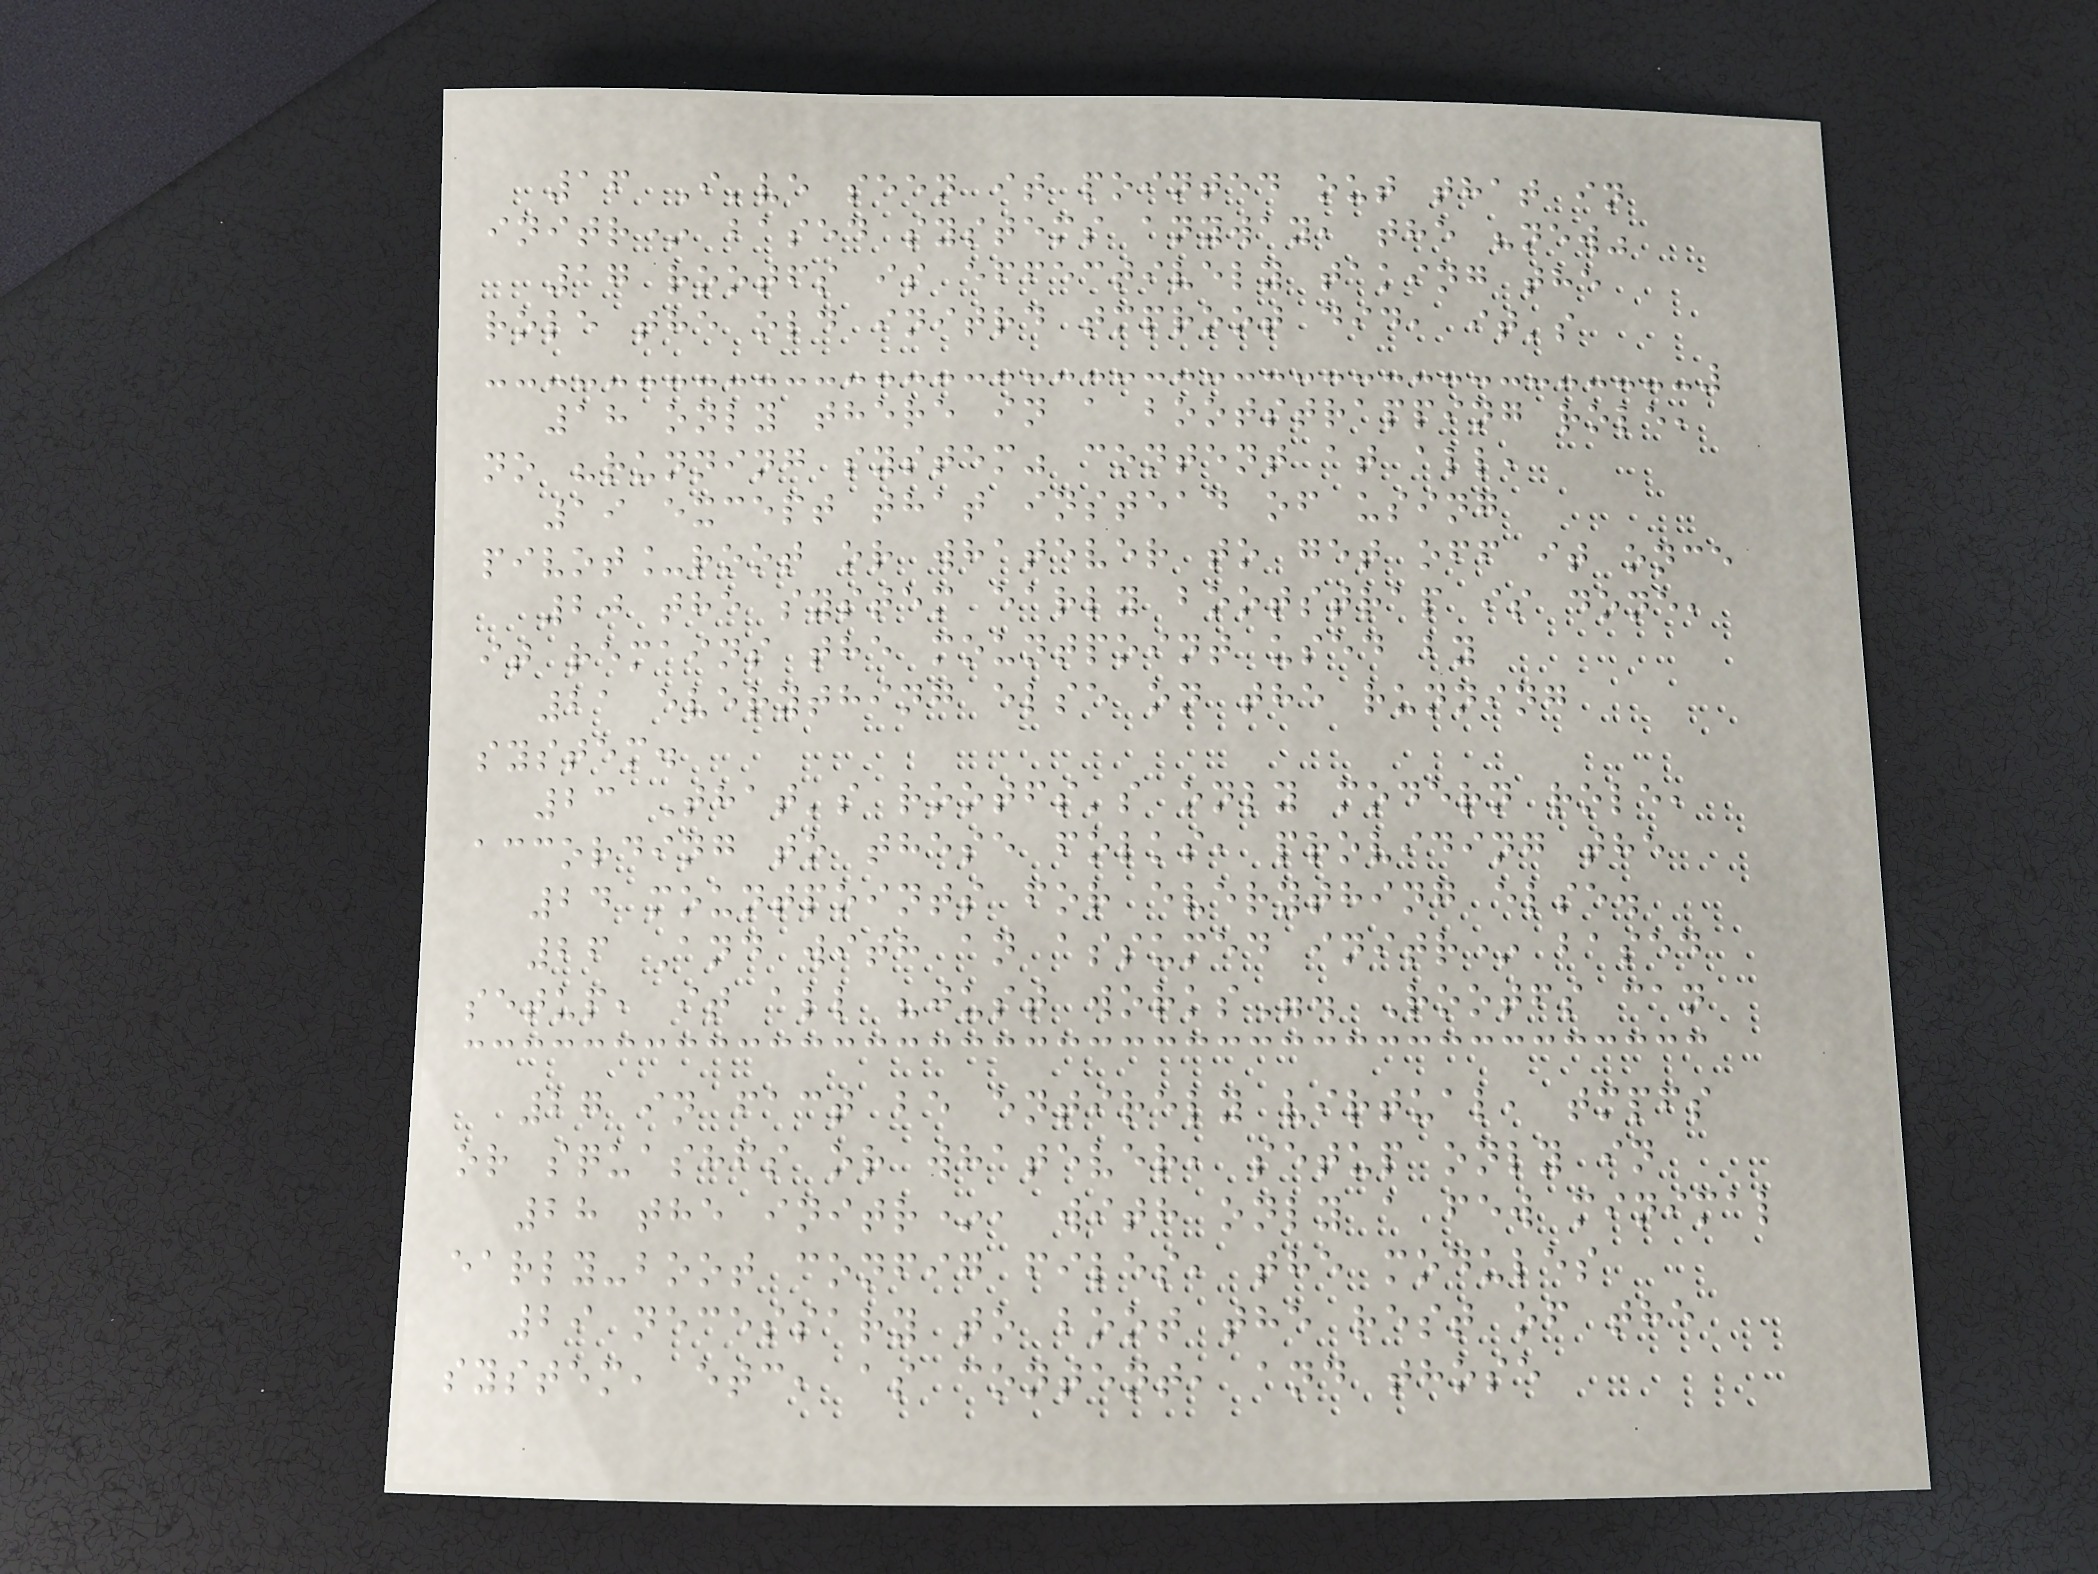16 I've seen it pointed out that in
initr* based systems anyway, the "new"
17 rootfs is effectively taking the
role the old initrd tmproot did, it's
18 only there in a bootstrapping role,
no "running system" content at all,
19 except that instead of using
pivot_root or whatever to get off it once
20 the system early bootstrap is done,
it remains the mountpoint used by
21 everything else on the running
system.
23 That's rootfs's only modern role,
according to these folks, providing the
24 mountpoints for everything else.
26 And with an assumed initr* based
setup, it all "just works". Rootfs can
27 in fact be entirely virtual, tmpfs
or squashfs or whatever, setup only in
28 the initr*, with only a few minimal
early-boot config files, the modules
29 necessary to boot the rest of the
system, etc, as content, and those
